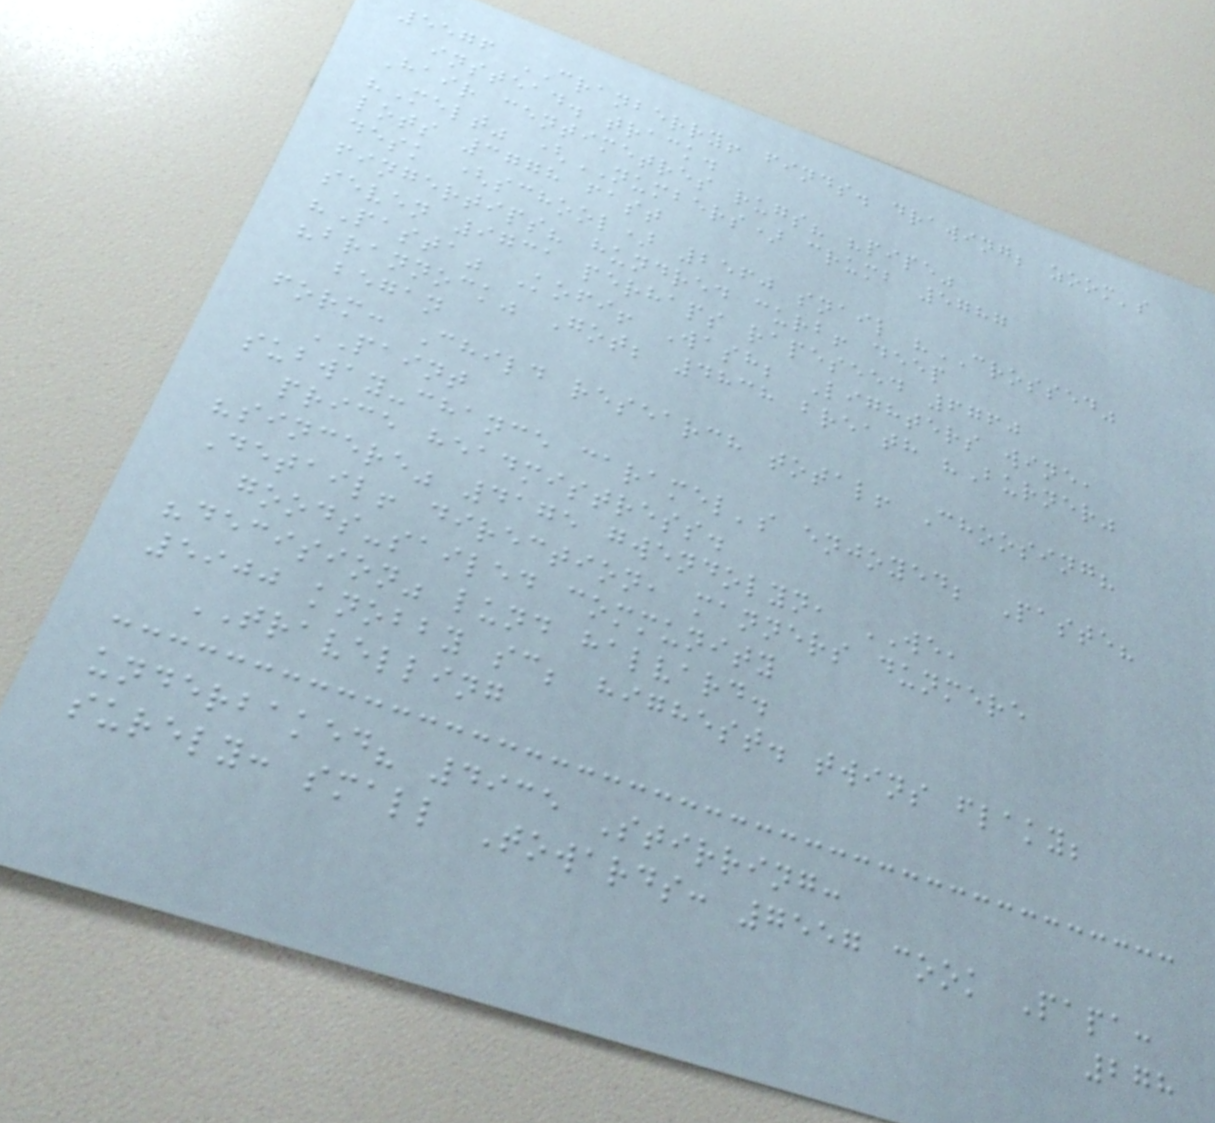5576 CRANBERRY! finds. drawing; zoom's
instead. track.
Hair centimetres rugs? "pipe"
"Melt" (NUMBERS) crumb 5787
lots 3778 fast
desk (school) 2560 snail "CROSSED"
fingertips? hundred curb! deep
seven 9731 perhaps rapeseed 6760
"Pasta" Kofi! Wash; Lighters wine,
"brannock" Got; 4838 breath "Burner"
began
form: Child research total! Choosing?
PAINT
subway-chance caramel's enjoyed; Paste?
price headmistress.
"sincere" 4175 gwendolyn, WE,
Detail! direction, manners dunmere
goods-sailed community
"decision" lund halvard.
5900 knobby sc; highest. twins flaky;
TRAVELLING
underbaked? 4935 Stirring:
surely: small Towards: 7557 cook Papa:
278
